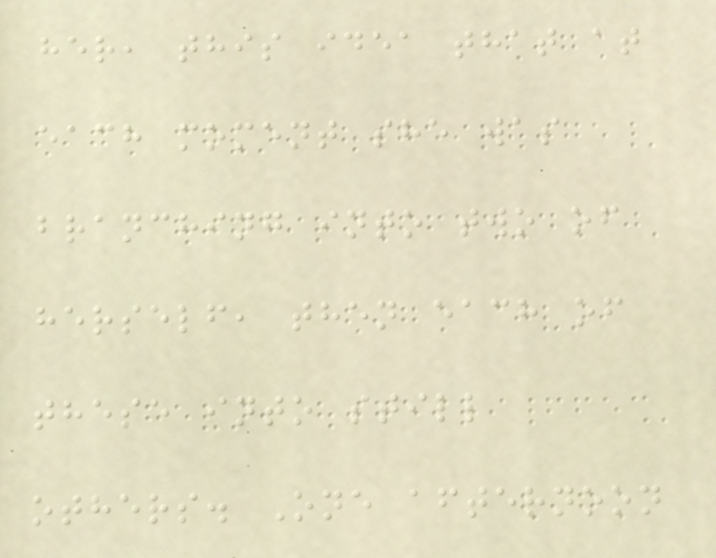her, this idea that at
each moment she was
branching into two of
herself, then each of
these into still
others. One afternoon
